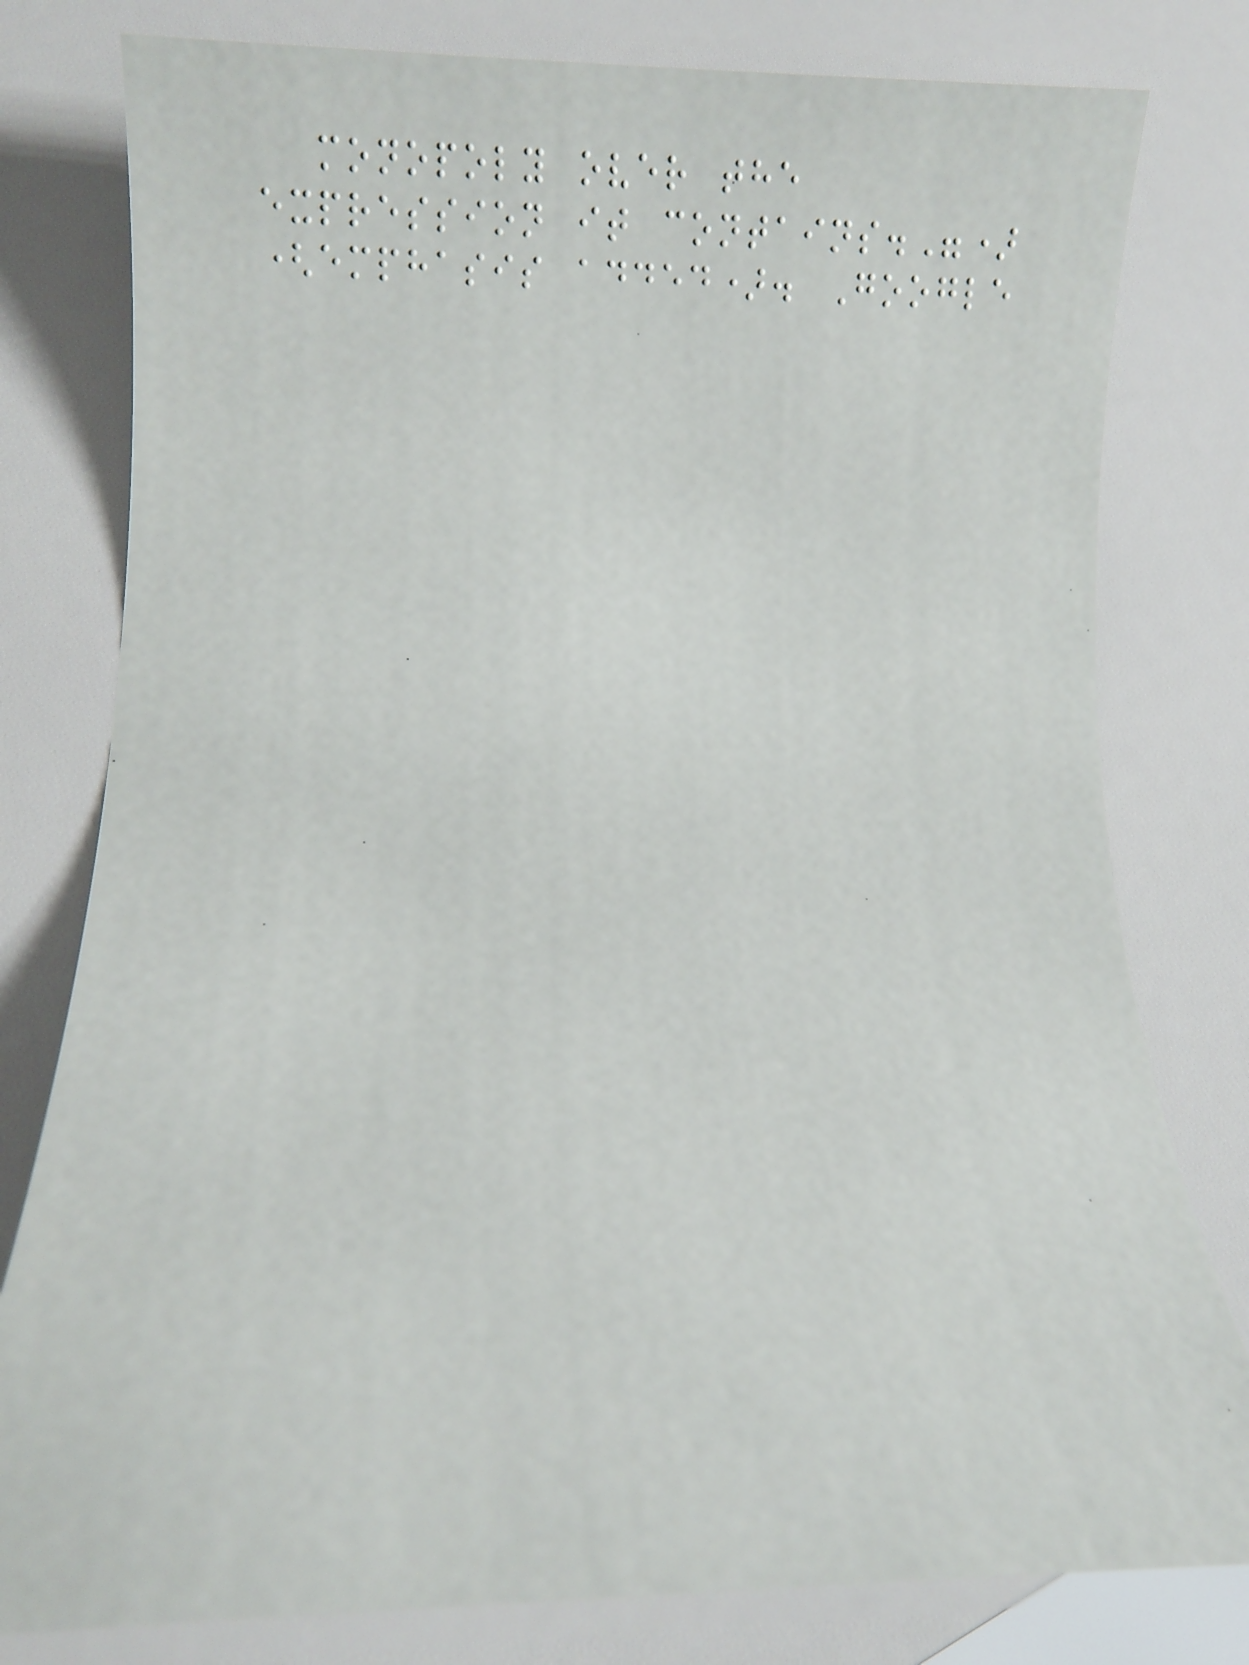monopoly over the
expression it contains.")
(emphasis added). Google
